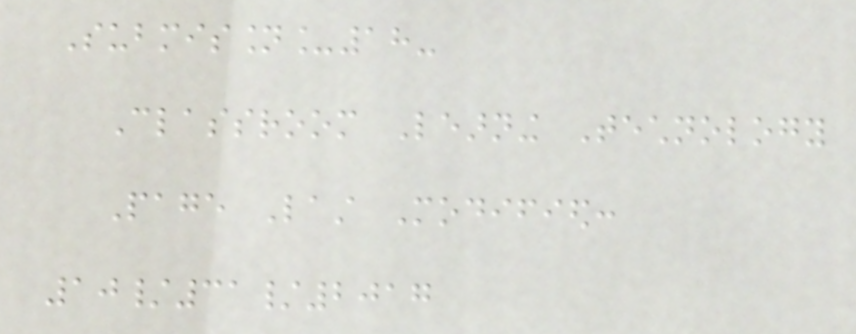Submission_18-
Classroom Learning Technology
Page Last Modified:
10/31/2017
